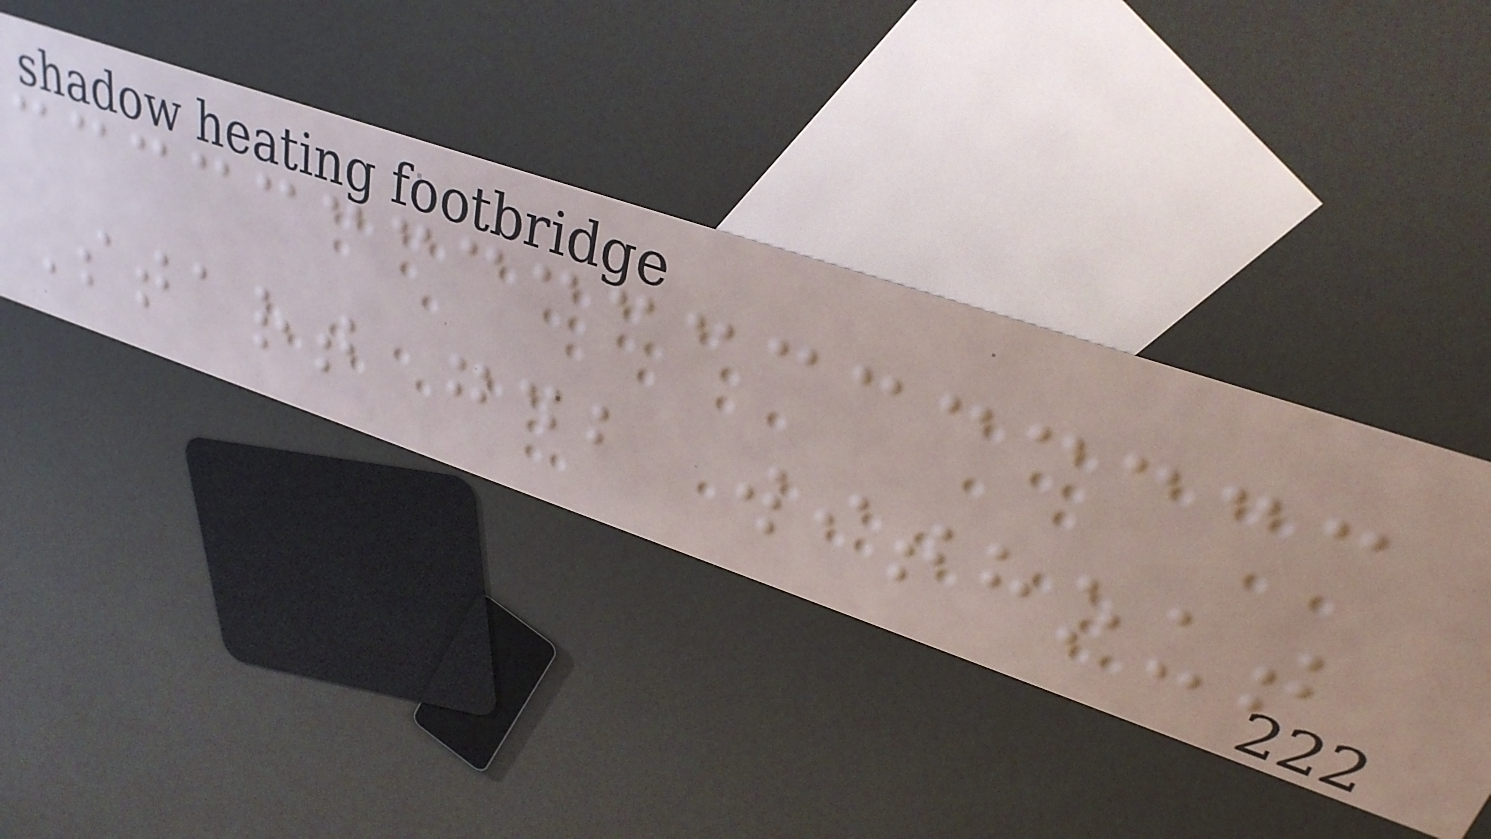Start gdb without
